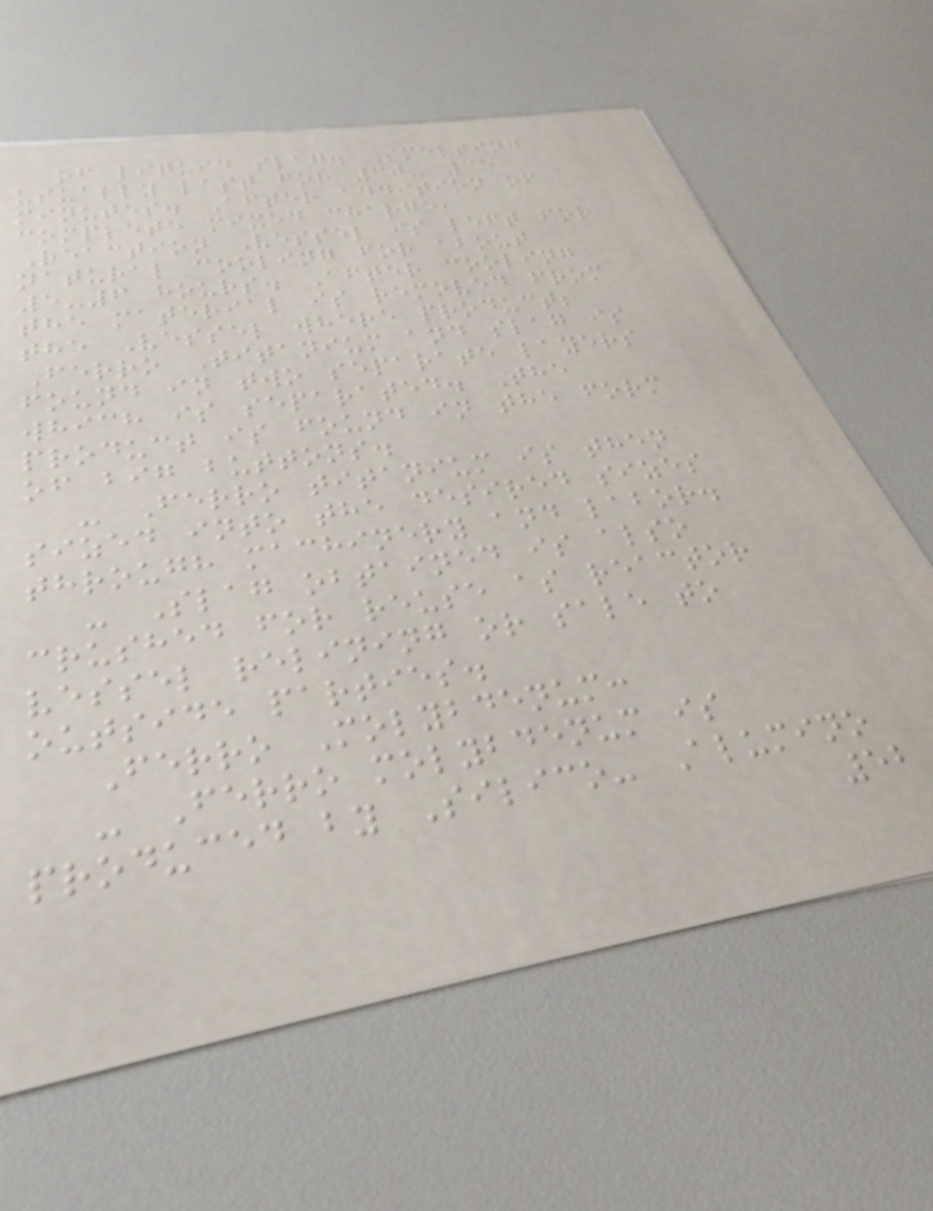of liquid slag. Smelting
usually last for 30- 35
minutes. After addition of
complete mixed charge,
Reaction Vessel is left for
natural cooling for about
5-6 hours. After cooling
the material is removed from
the Vessel where product;
Ferro Titanium and slag is
found in two separate layers
which is separated. The
product is found in the form
of big buttons.
- Ferro titanium is then
sized into the desired sizes
through machinery and labor.
- Slag obtained is also
crushed for reuse as reactor
vessel relining or sale to
outside parties.
Ferro Molybdenum:
- Ferro molybdenum is
produced by Silico- Alumino
52
